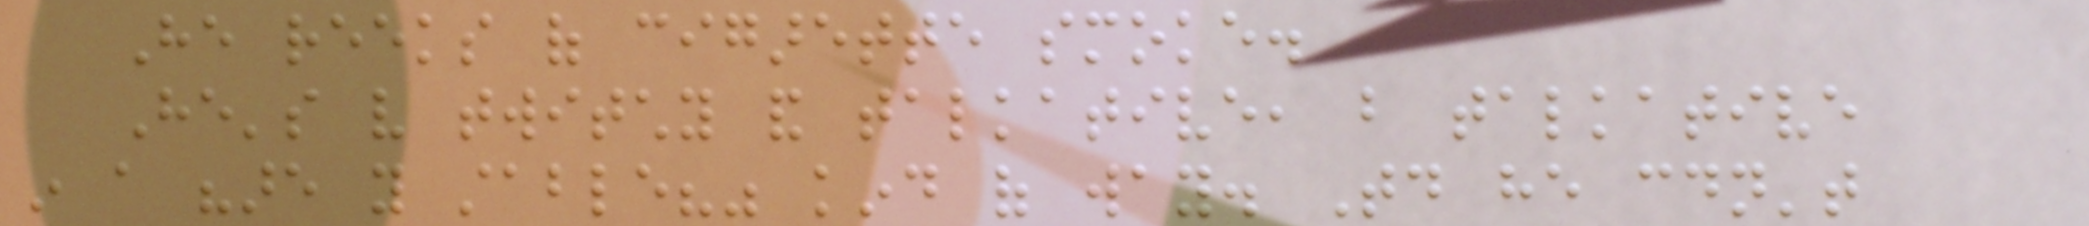He reeks of cigarette smoke.
He's very twitchy and talkative, but talkative
in a "are you stable?" kind of way. Today he couldn't
